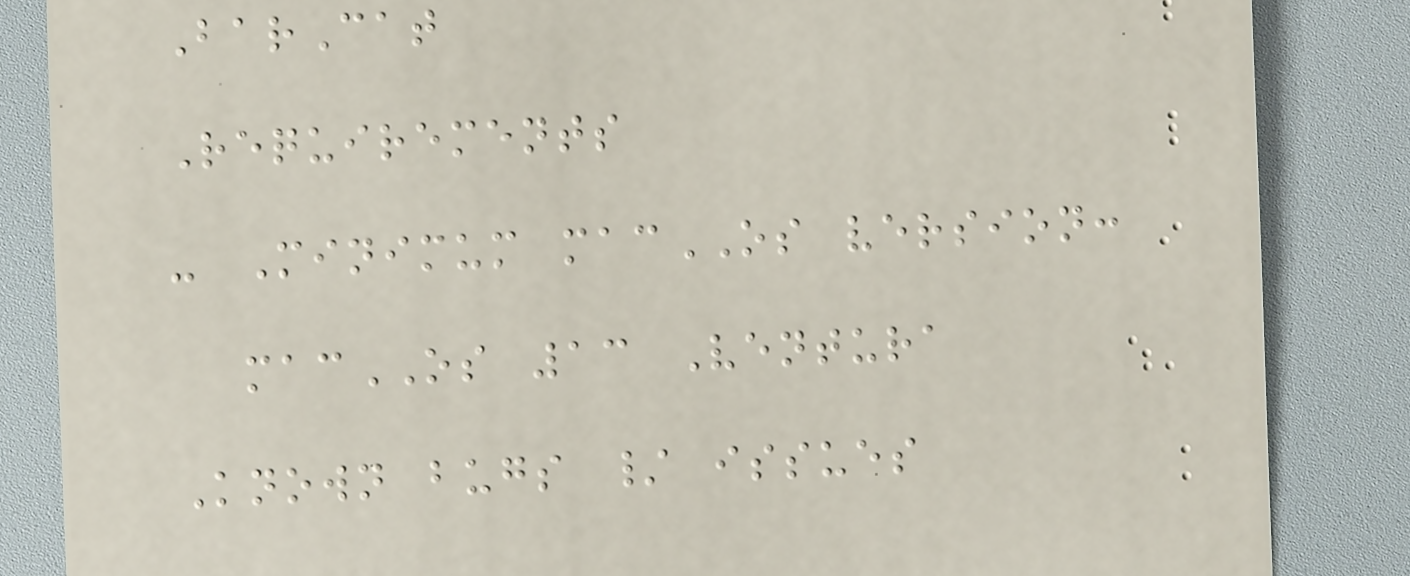BarCat
Requirements
- Minimum macOS version:
macOS 13 Ventura
Known bugs / issues
